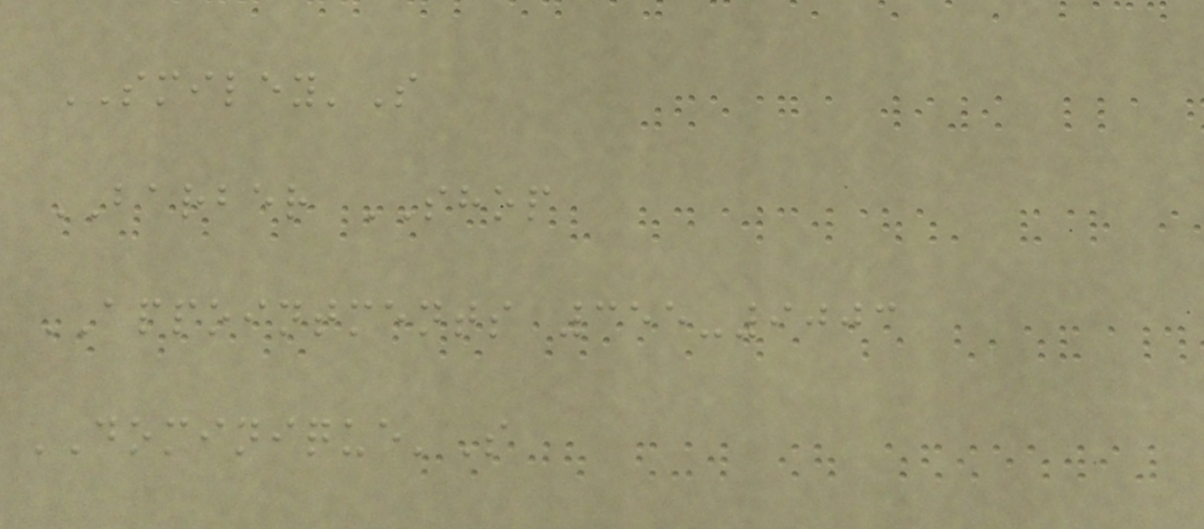SMILEY'S
BARBER SHOP
APPOINTMENTS 355-9003
DOMINIQUE'S
